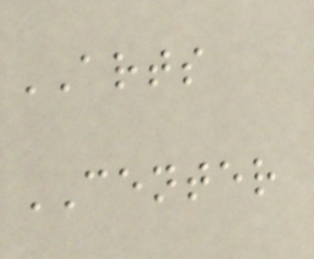ARTS
CENTER
